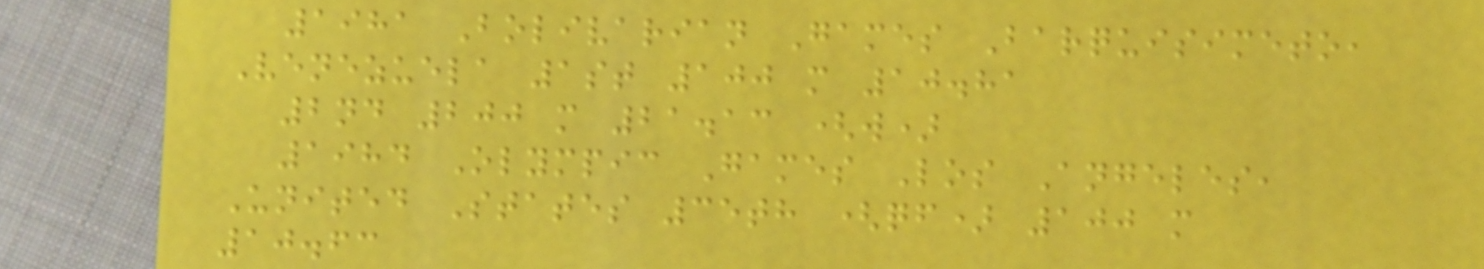1981 Bolivarian Games Barquisimeto,
Venezuela 1st 100 m 10.81
2nd 200 m 21.13 (w)
1984 Olympic Games Los Angeles,
United States 35th (qf) 100 m
10.63
